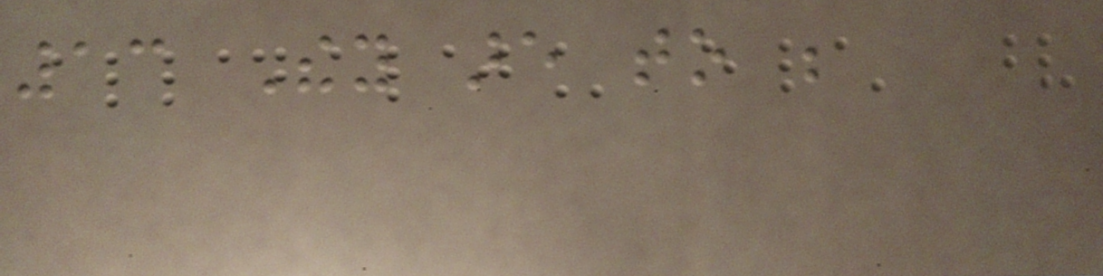13 They are to be
